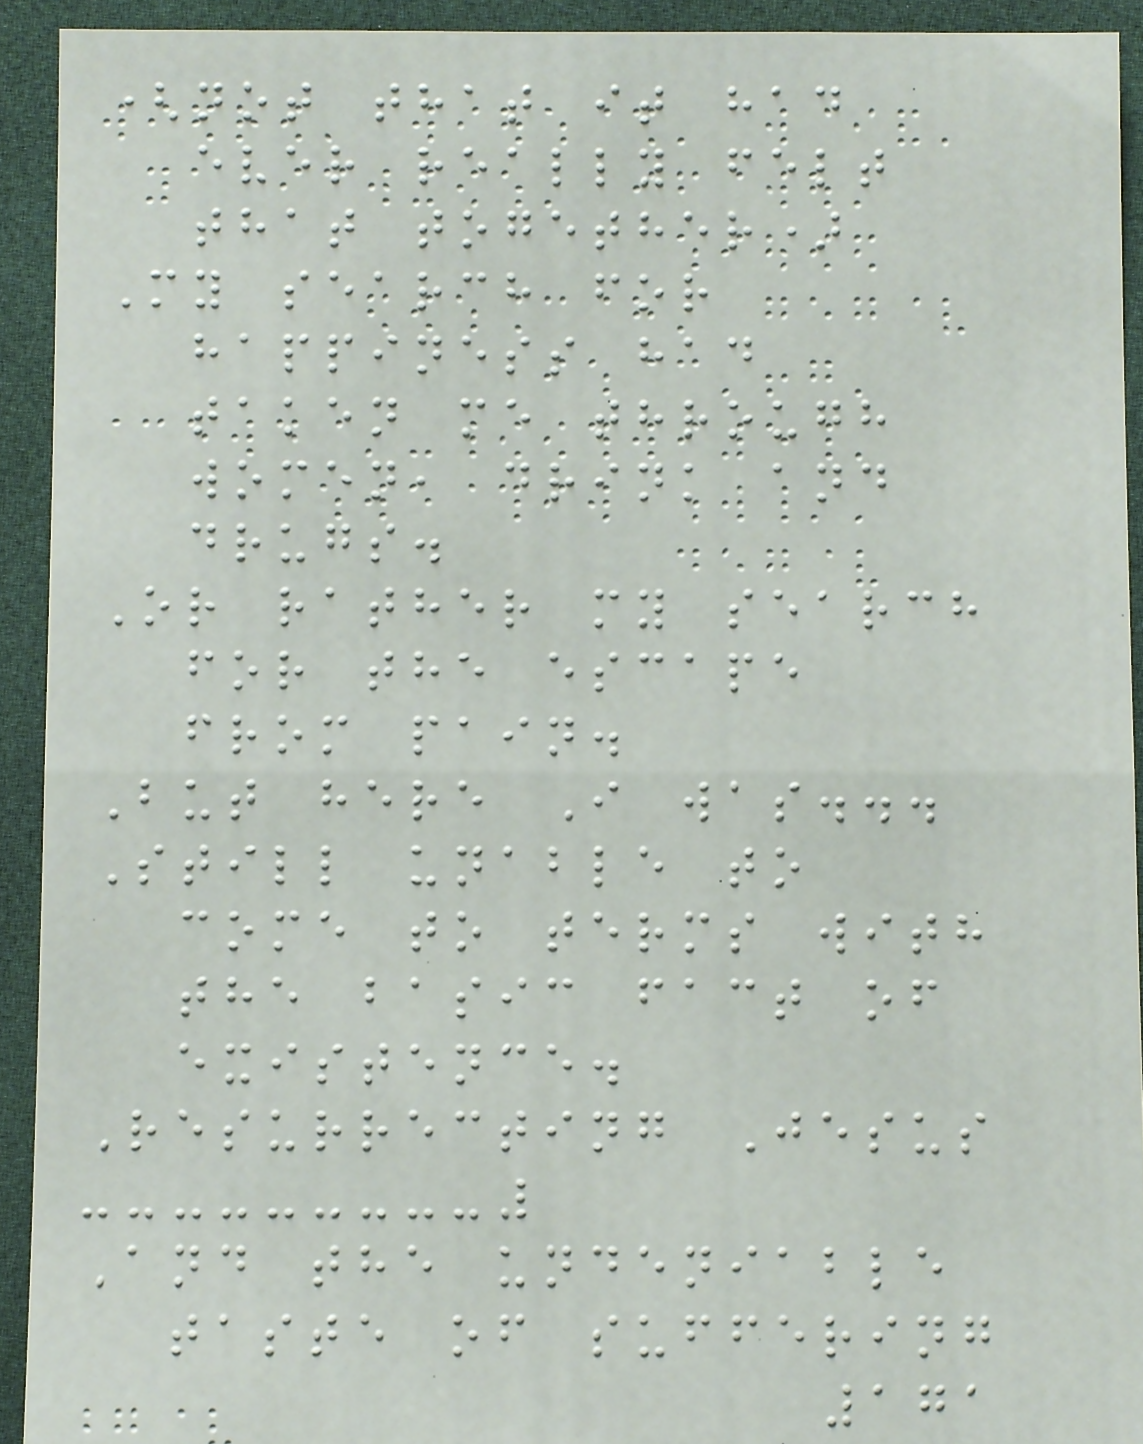(not that it had
ever really felt
that together)
My search for
happiness had
taken me through
women, drink and
drugs.
Or rather my search
for the escape
from pain.
But here I was...
Still unable to
come to terms with
the basic fact of
existence.
Resurrecting Jesus
And the undeniable
taste of suffering
171
